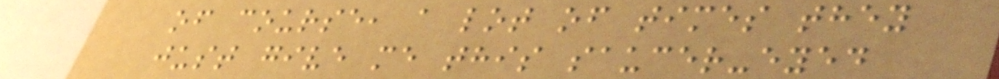of course, a lot of times they
just give me this saucer-eyed
